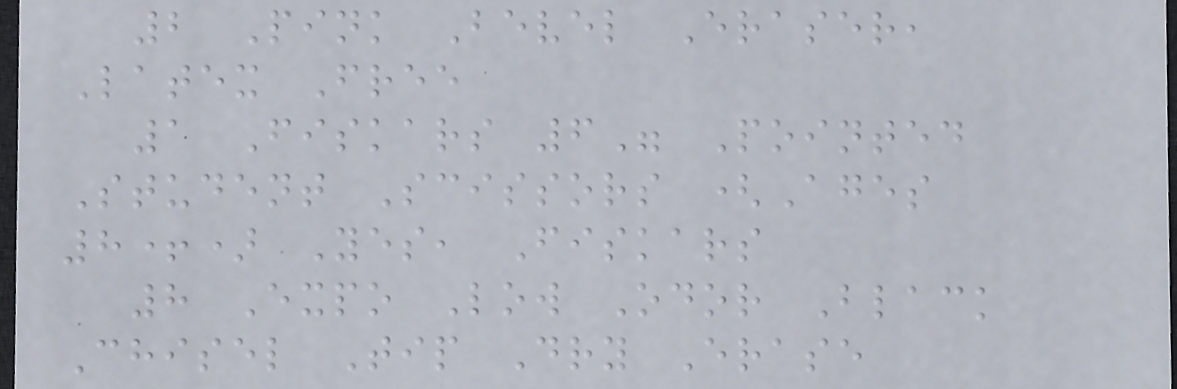2 Pink Bevel Eraser,
Latex Free
1 Fiskars 6" Pointed
Student Scissors (Ages
8+) Yes, Fiskars
8 Expo Low Odor Black
Chisel Tip Dry Erase
